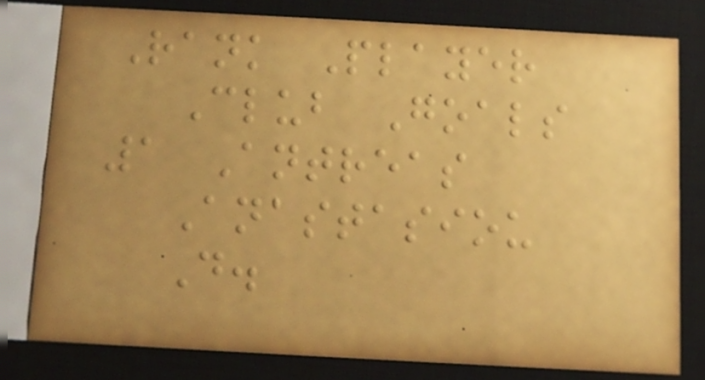Rank Player
Club Goals
1 Antreas
Anastasiou
D.
